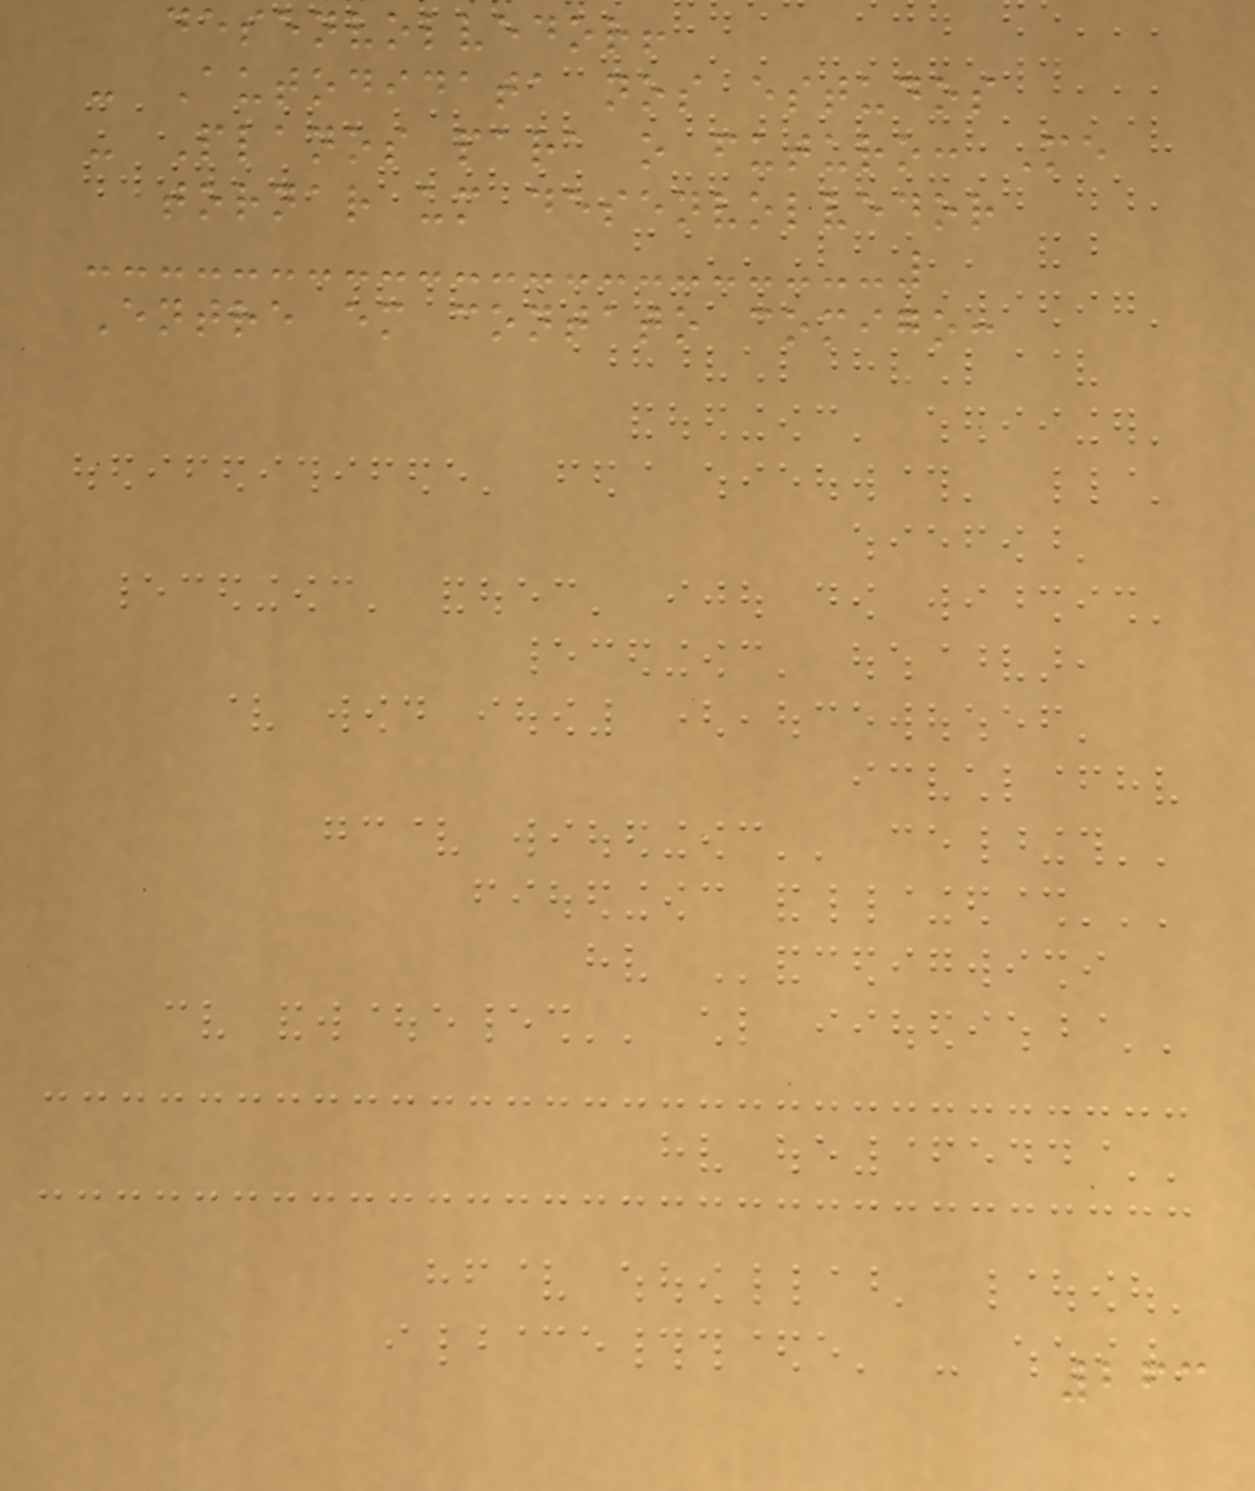desenvolvedor!
- Autodidata nos estudos
- Planos para o futuro: Me
tornar um desenvolvedor
Entre em contato comigo:
263
